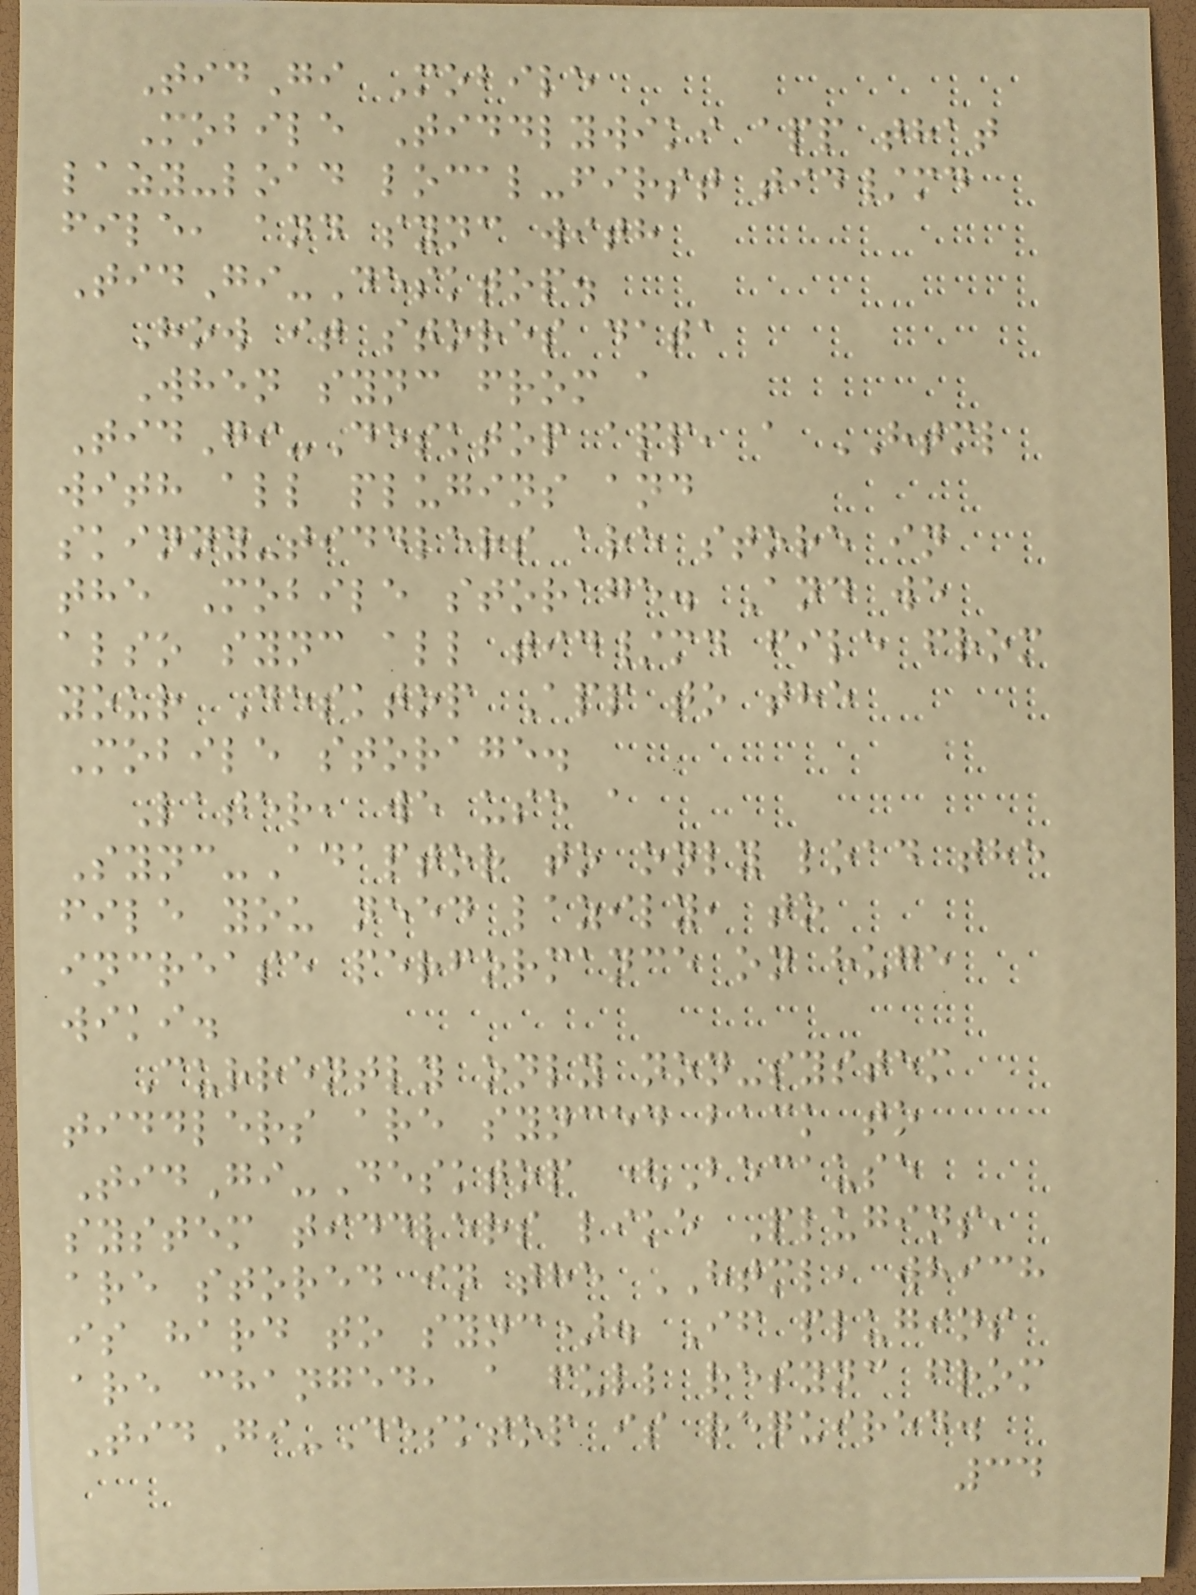TidGi Mobile
Mobile Tiddlywiki app that
lazy-load local-first tid/md
file, and sync with
TidGi-Desktop.
How it stores data
When sync from a
TidGi-Desktop app, a HTML
with all plugins and
skinny-tiddlers are store in
the Mobile storage. And we
also sync all tid/md file from
your Desktop App to the
Mobile storage.
Later, we use a
Sync-Adaptor to only load the
file you need lazily, to
increase performance on huge
wiki.
Currently only non-system
tiddlers are synced back to
TidGi-Desktop (Because
system tiddlers like Plugins,
are stored in the HTML, which
is hard to sync). If plugins
are changed, a full resync from
TidGi-Desktop is required.
34
